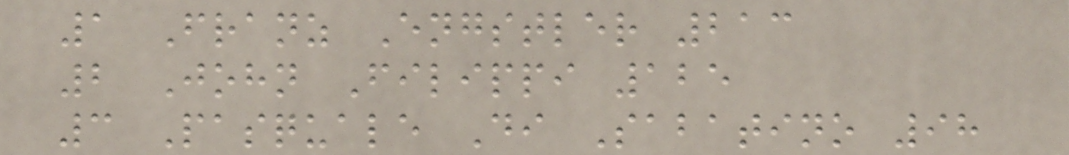1 Franz Engstler 213
2 John Filippi 125
3 Pasquale Di Sabatino 98
